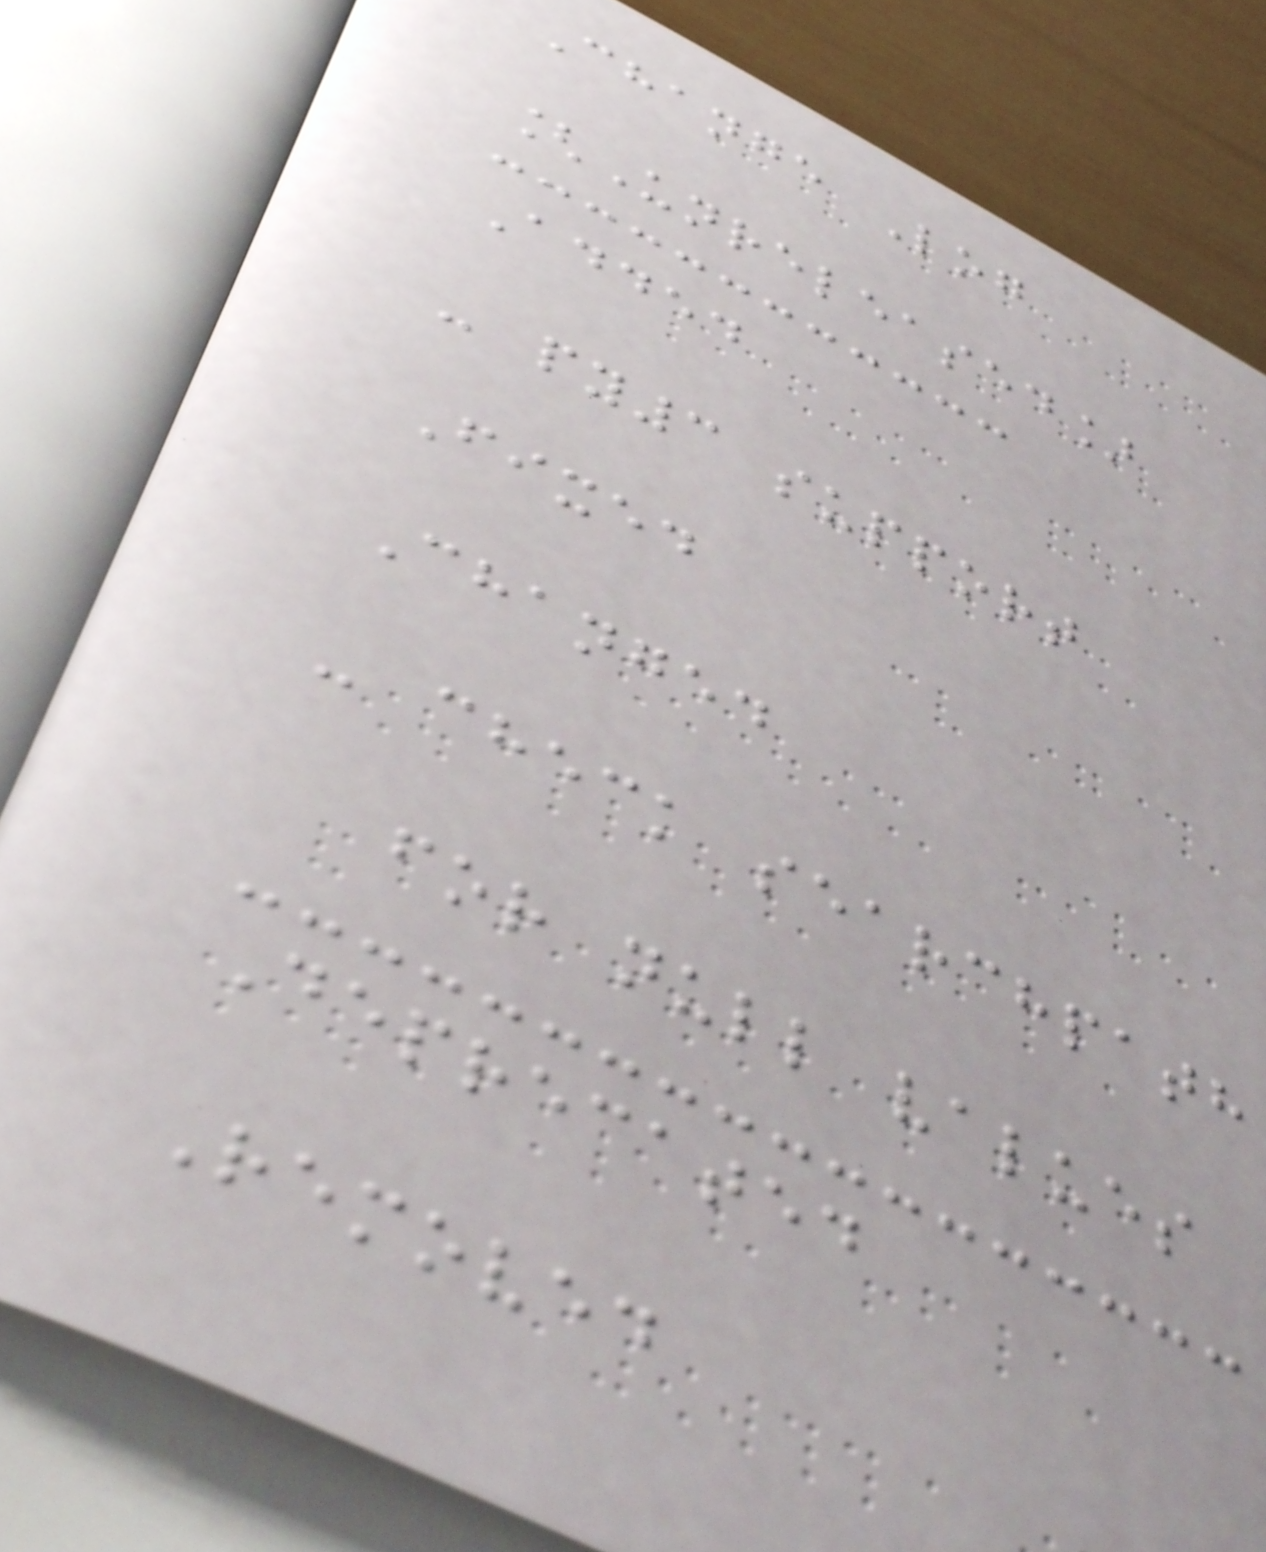Change Log
[Unreleased]
Added
- py3 support
Fixed
Changed
- check searchpath
for null values
Deprecated
Removed
